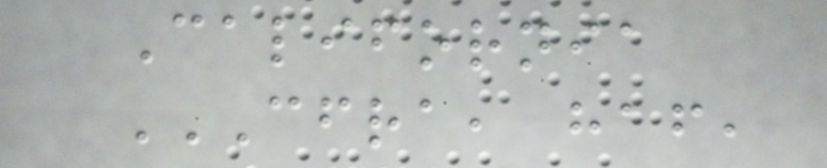California
CFRA, HAF,
